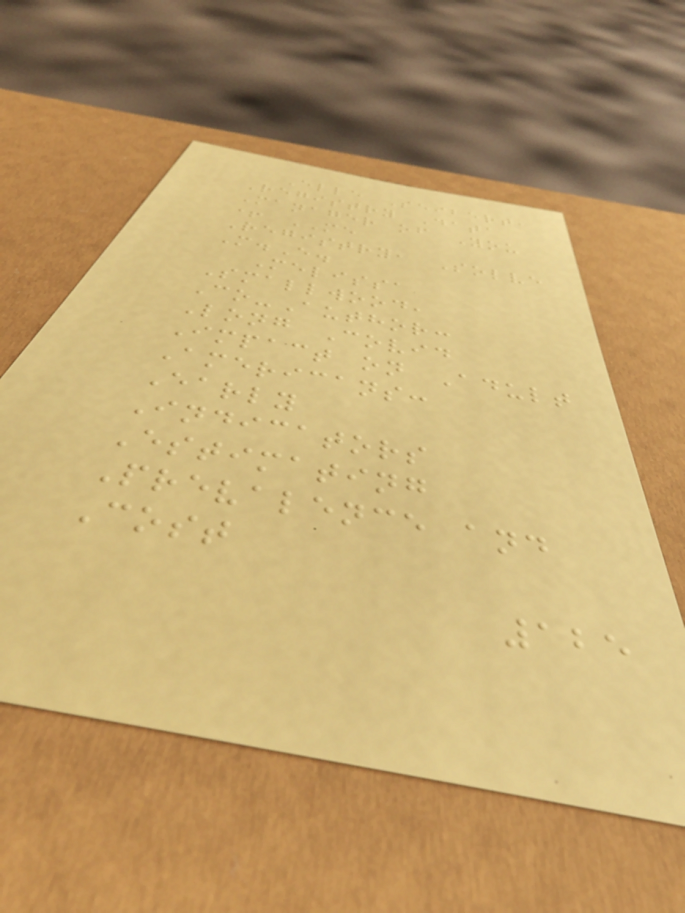Elle Seibert,
Registry Data
Manager of You
+ ME
Registry, Solve
M.E.
Melissa
Smallwood,
Co-Author:
Long Covid
Impact on Adult
Americans:
Early
Indicators
Estimating
Prevalence and
Cost
125
